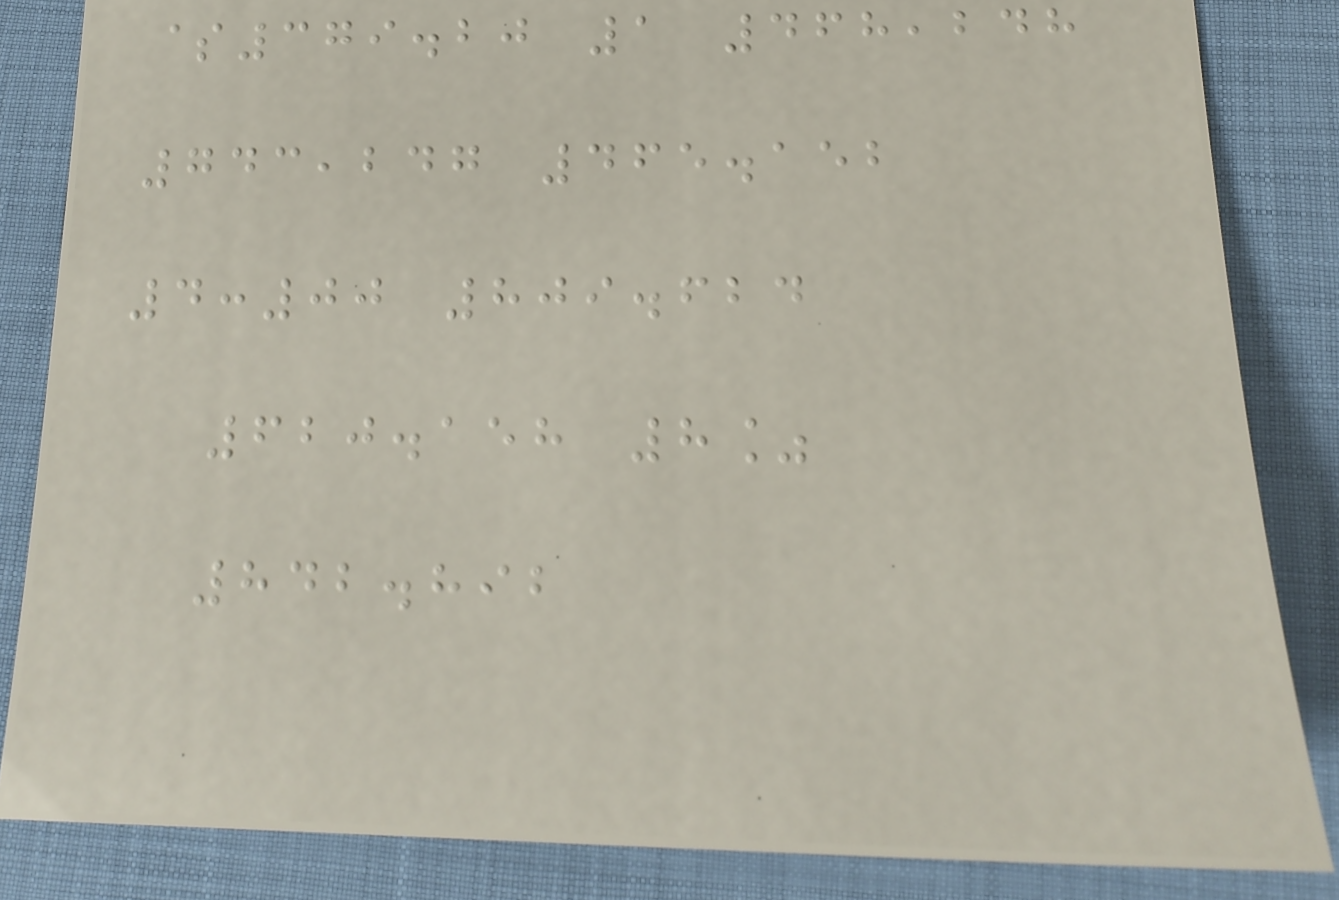$379.20 1 468,248
743,247 465.152
4:00 809.624
620.158 8%
842.892
